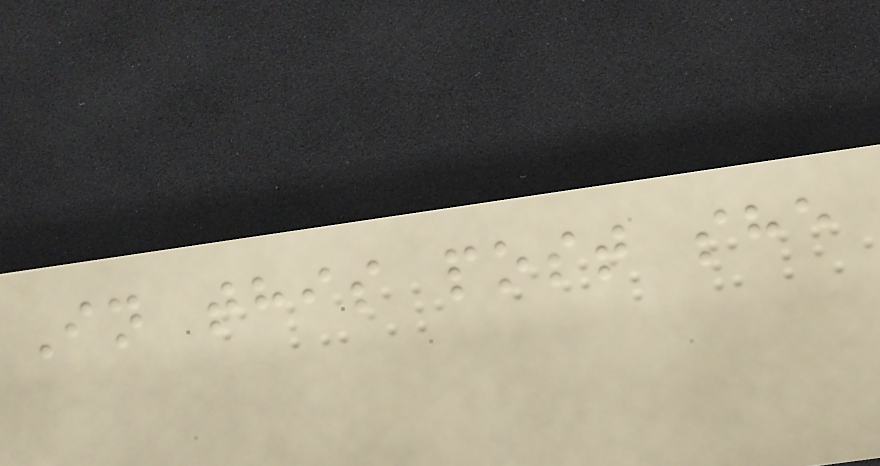In this post she
